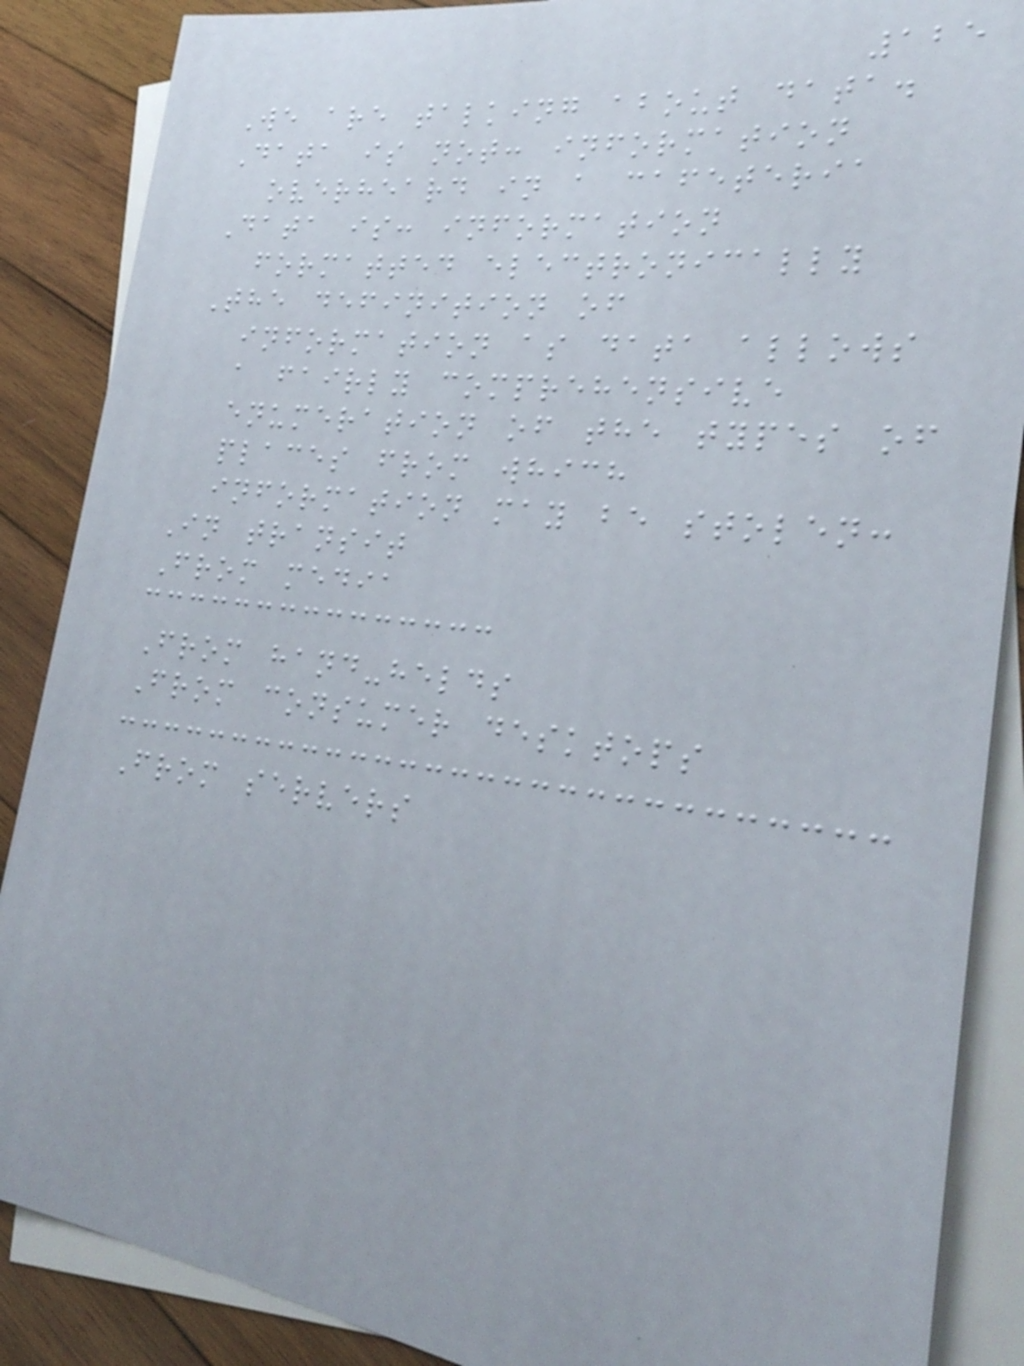125
We are talking about data.
Data is not: information
overheard in a cafeteria
Data is: information
formatted electronically
The definition of
information as data allows
a fairly comprehensive
enumeration of the types of
places from which
information may be stolen:
In transit
From media
From hand-helds
From consumer desktops
From servers
